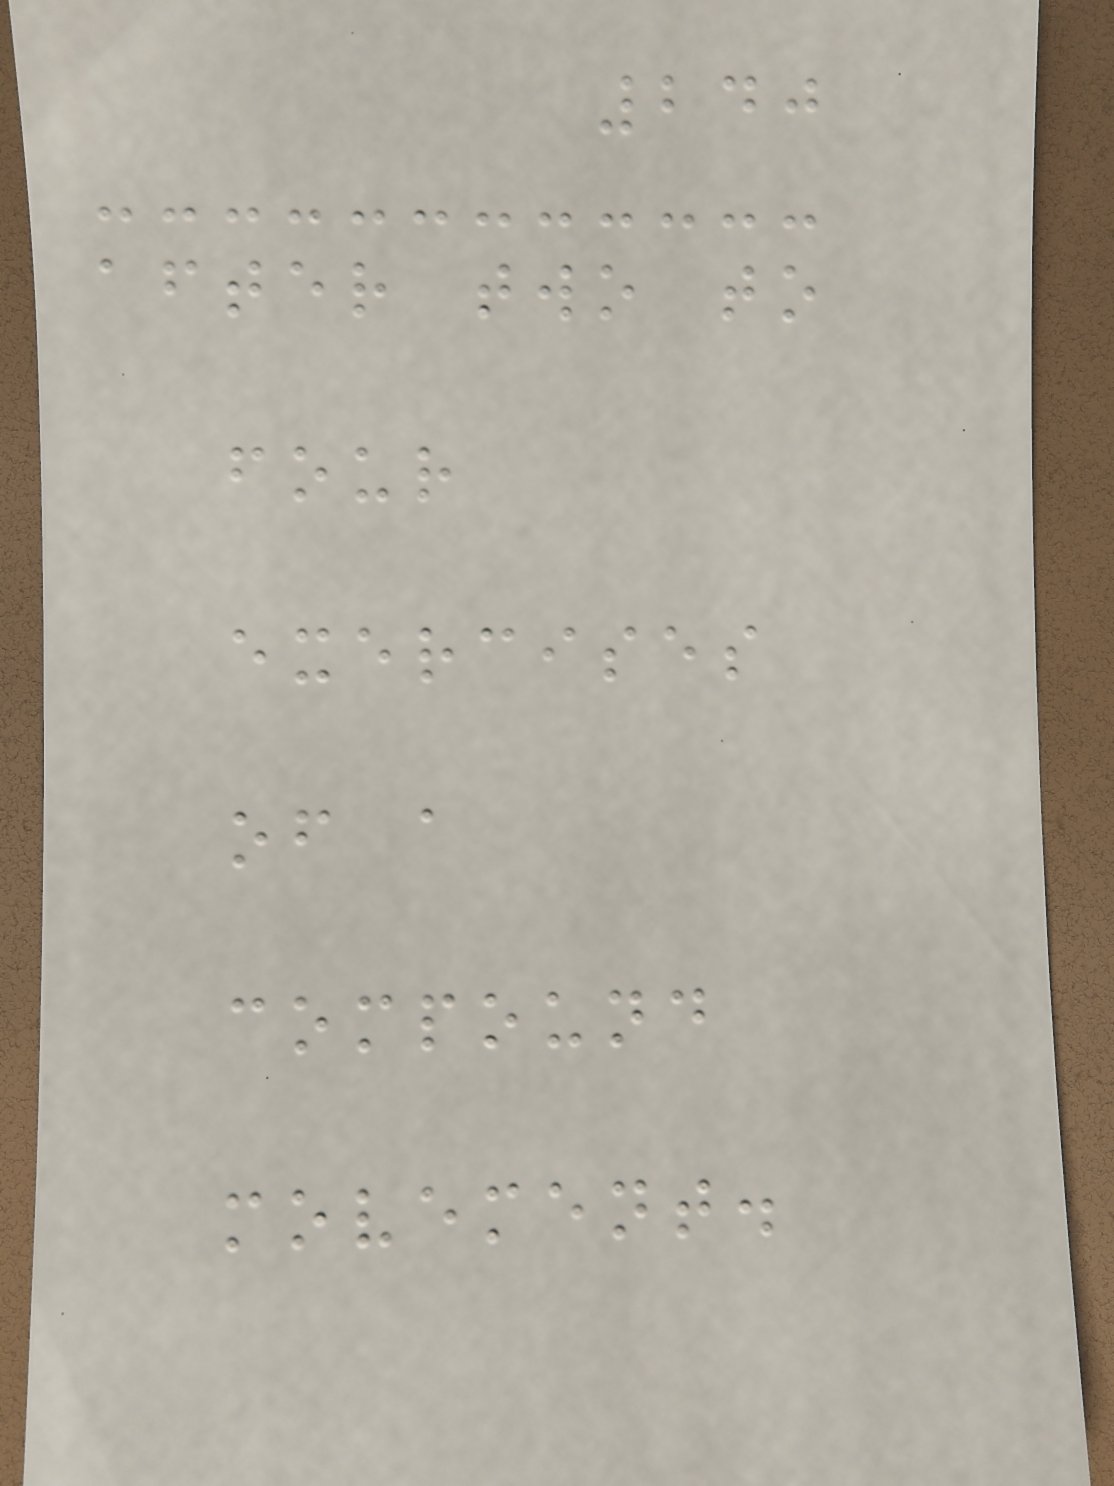240
after two to
four
exercises
of a
compound
movement.
